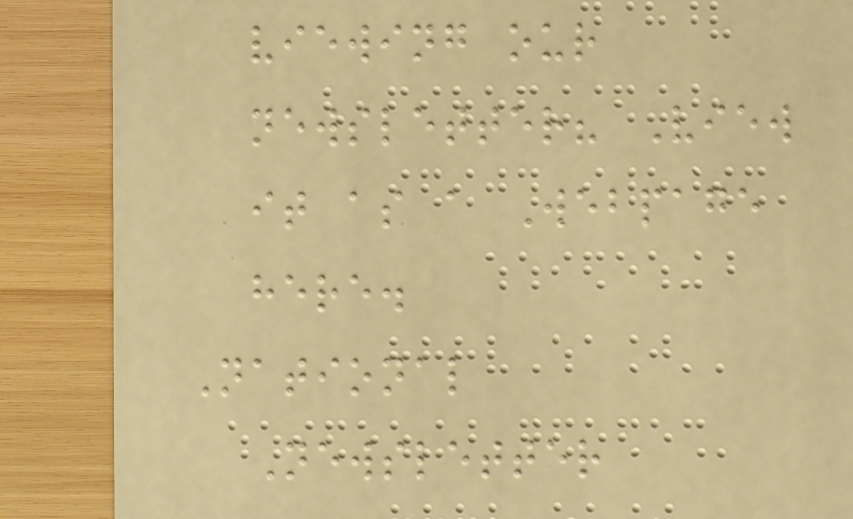viewing our
newsletter? View
it as a Webpage
here.
National
Newsletter
